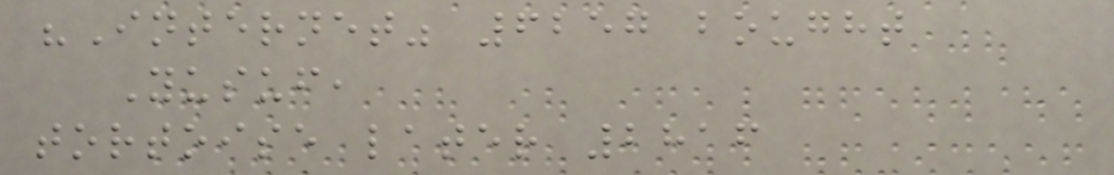"Internet" 6257 bought
Yusuf,
tortoise later 2816
